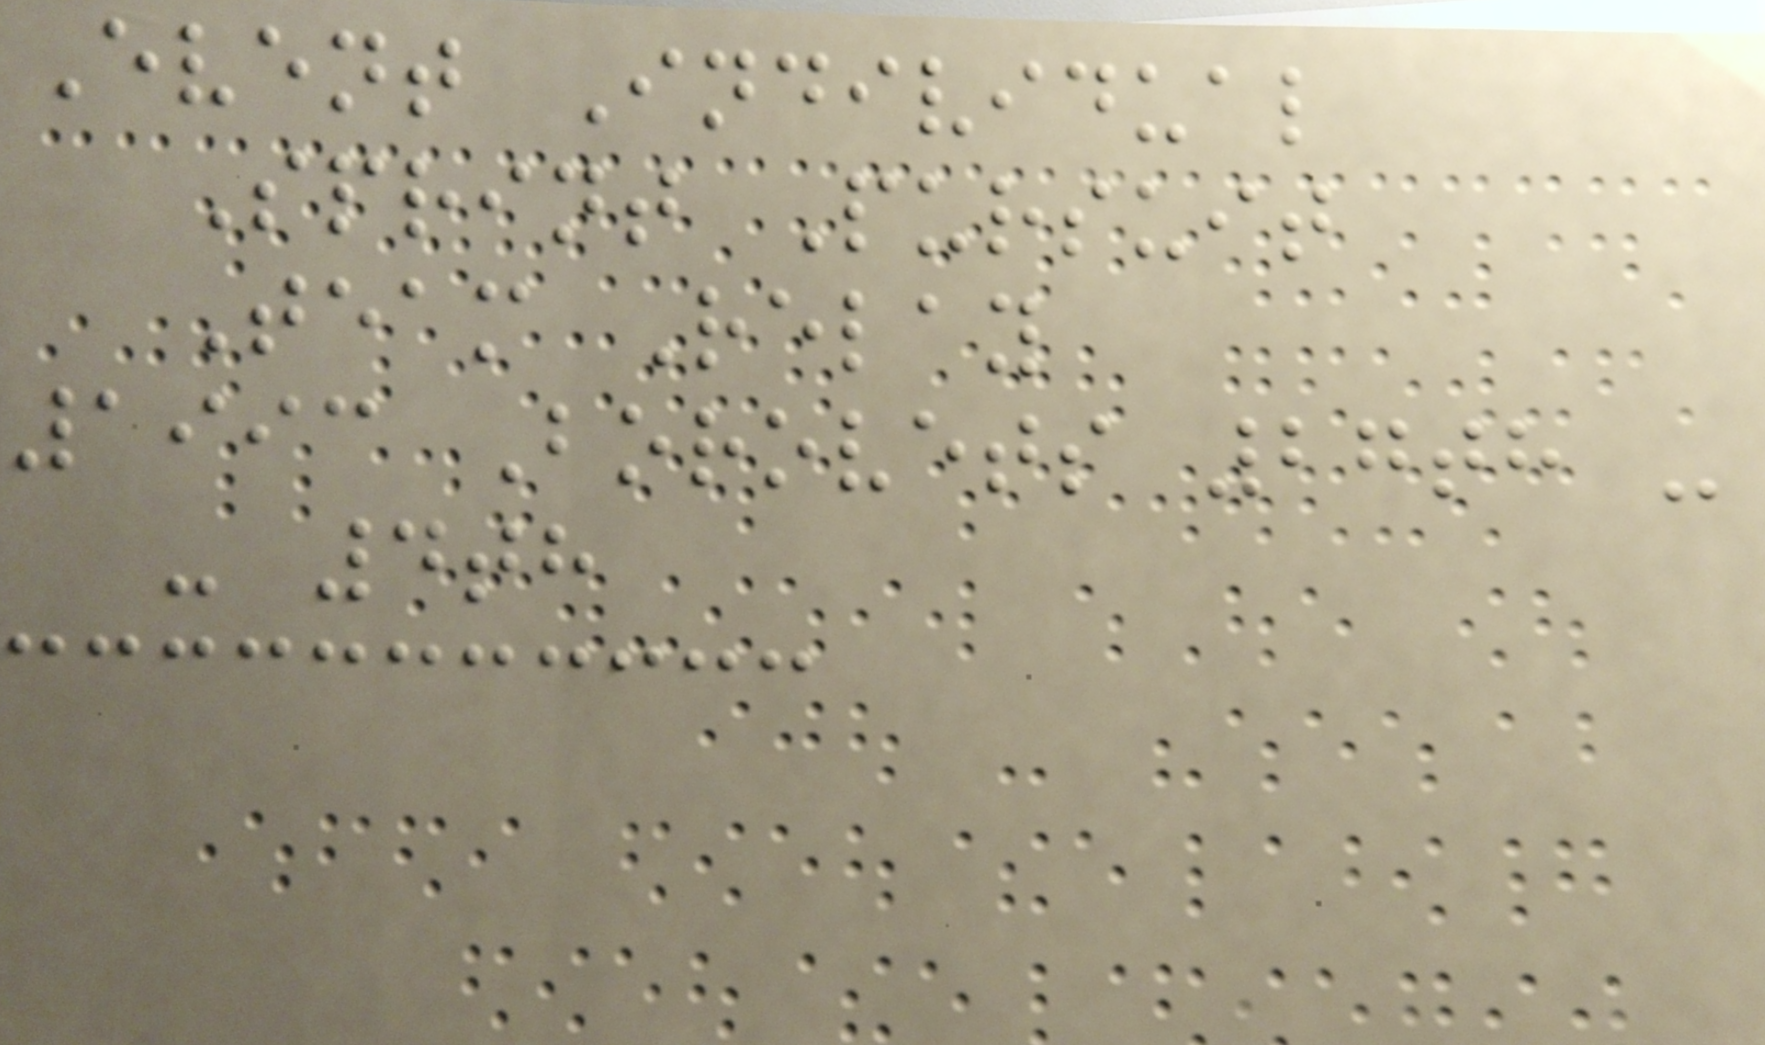Event Individual
Sprint Pursuit
Team Relay
1993 Borovets 27th -
- 4th
